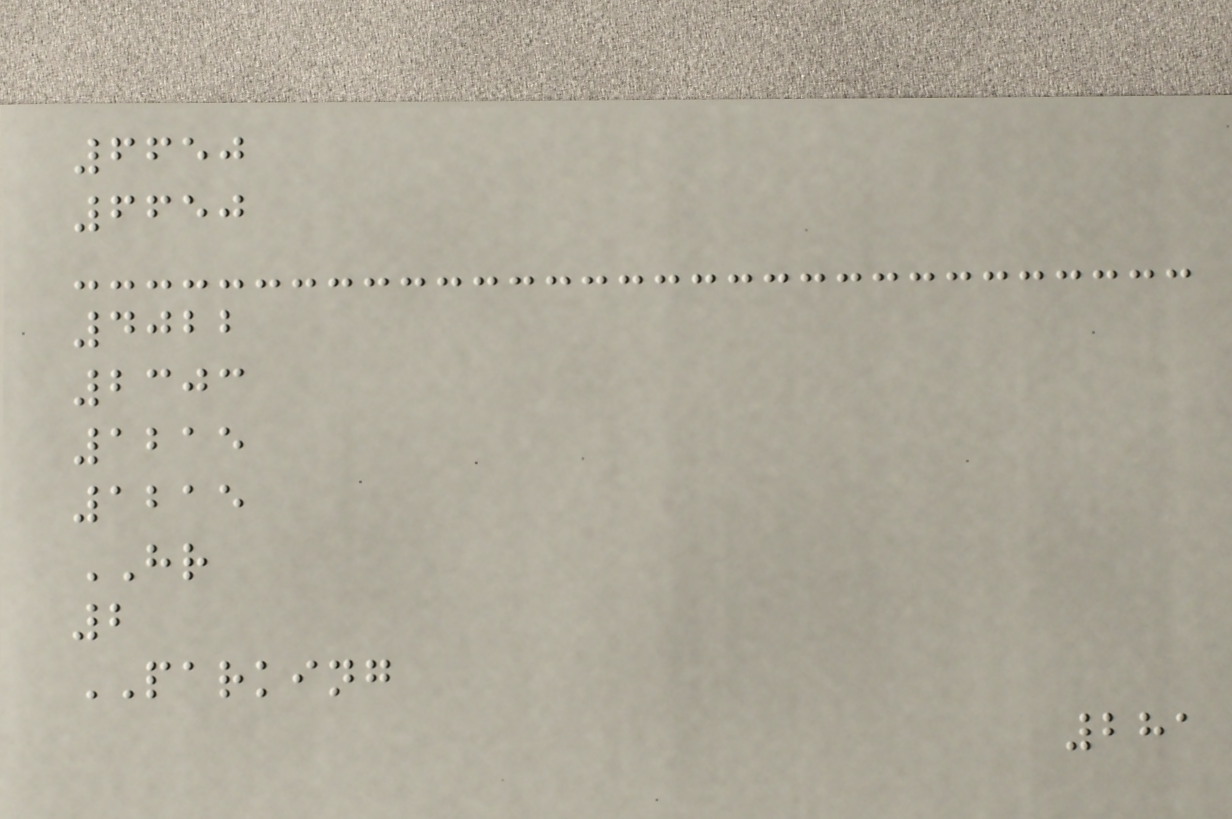6650
6650
4022
2303
1215
1215
HR
2
PARKING
281
